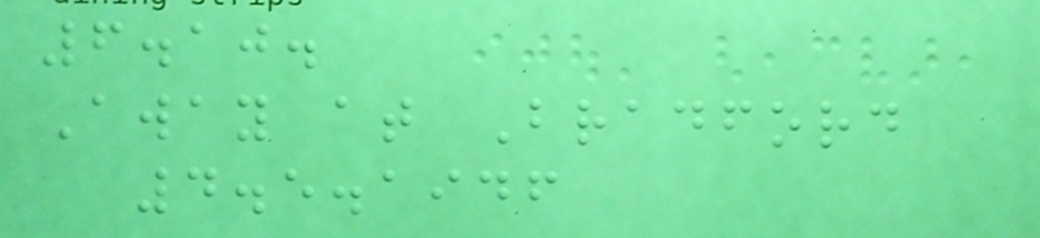6.10.
Away at Bradford
4.5.1946
